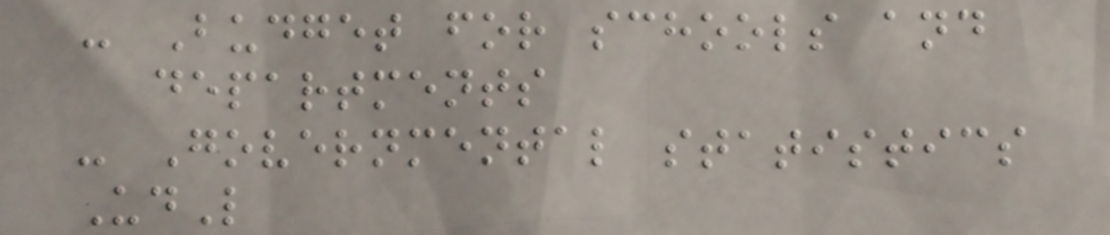- Budget for schools and
departments
- Governmental statistics
UdL
